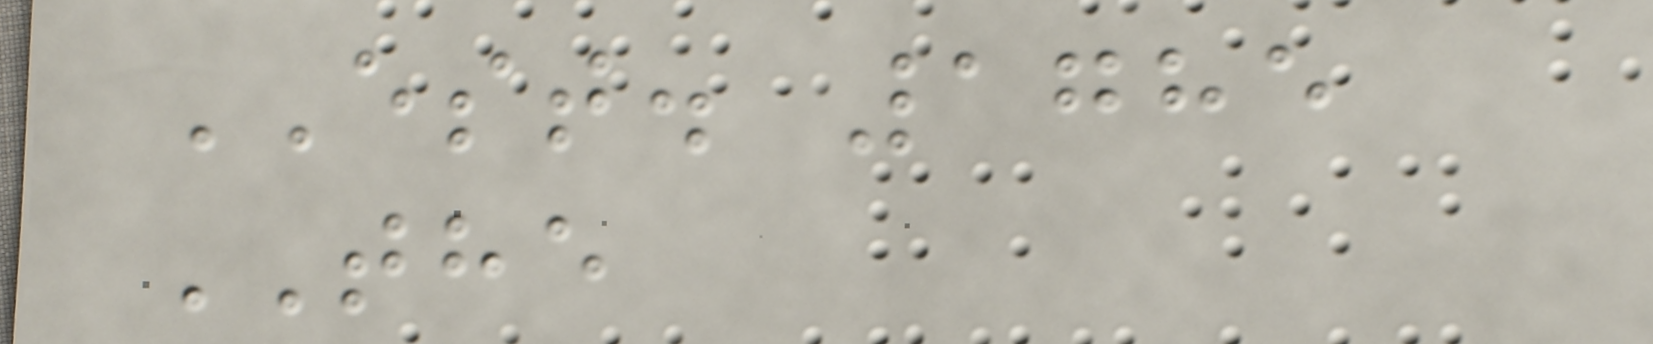EST. 1785
THE
